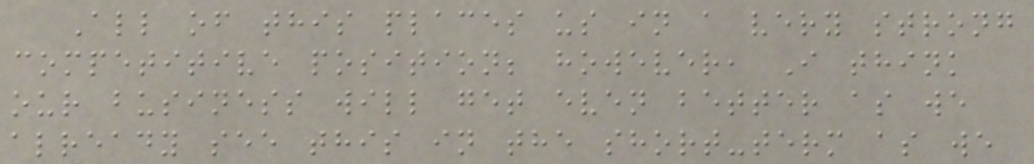All of this places us in a very strong
competitive position; however, I think
our business will get even better as we
already see this in the short-term as we
